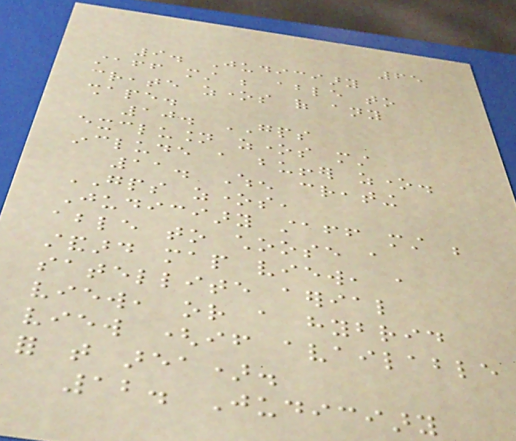65
9. Judiciary
staff must be able to
create zones of any
shape.
10. GPS
exclusion zones must
include a buffer zone.
11. When creating
GPS zones,
Judiciary staff must be
able to choose a
standard map view, a
satellite aerial
view, or a hybrid
view (if available
for that area).
12. Judiciary
